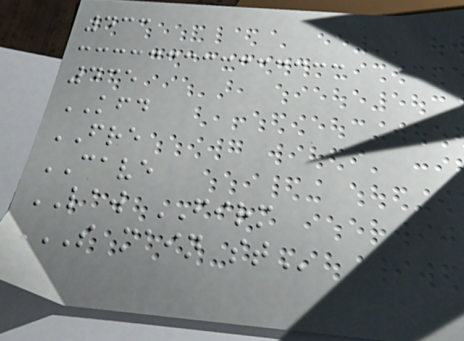433
435
KFD
FRE
CAVE
LAW FIRM
S MAIN ST
